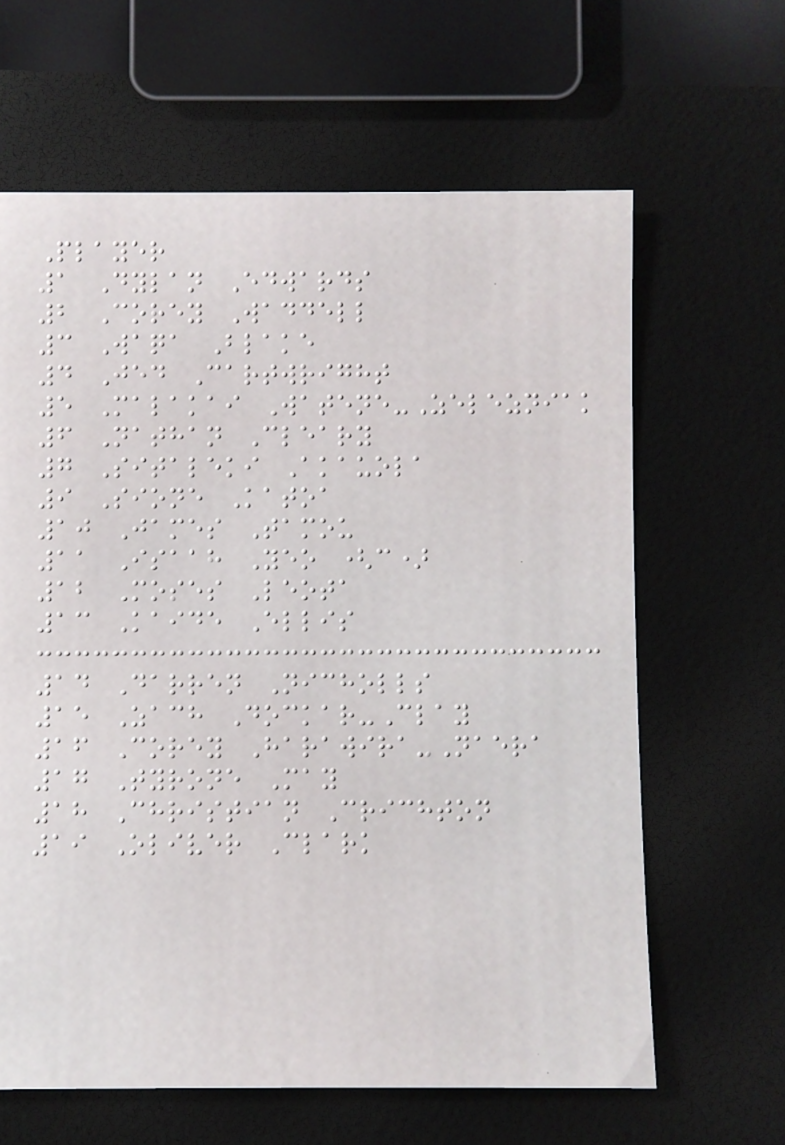Player
1 Dylan Edwards
2 Corey Waddell
3 Waqa Blake
4 Jed Cartwright
5 Malakai Watene-Zelezniak
6 Nathan Cleary
7 Sitaleki Akauola
9 Sione Katoa
10 James Tamou
11 Isaah Yeo (c)
12 Moses Leota
13 Kaide Ellis
14 Darren Nicholls
15 Zach Dockar-Clay
16 Corey Harawira-Naera
17 Tyrone May
18 Christian Crichton
19 Oliver Clark
